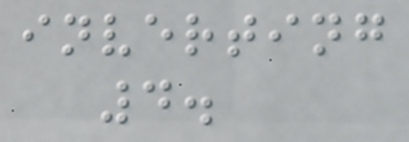inverting
4.
